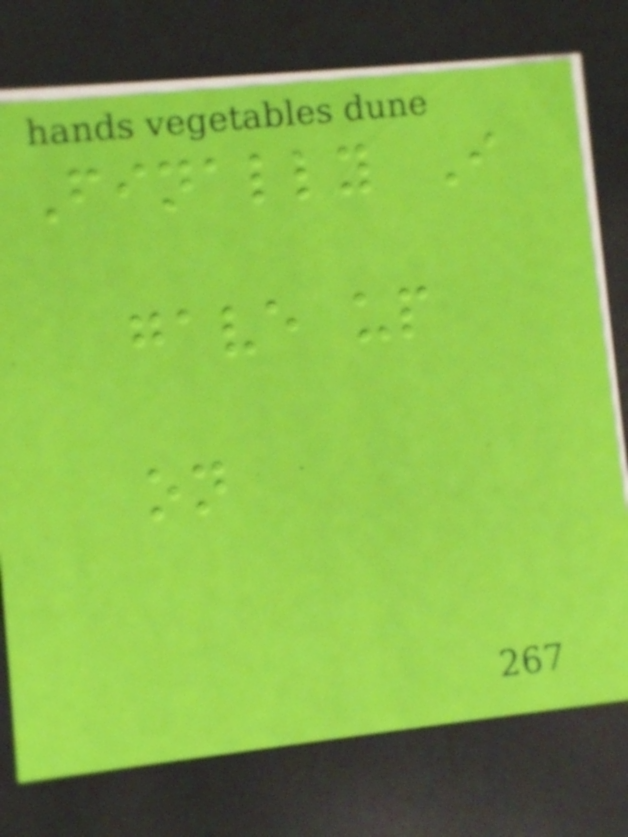Finally I
gave up
on
